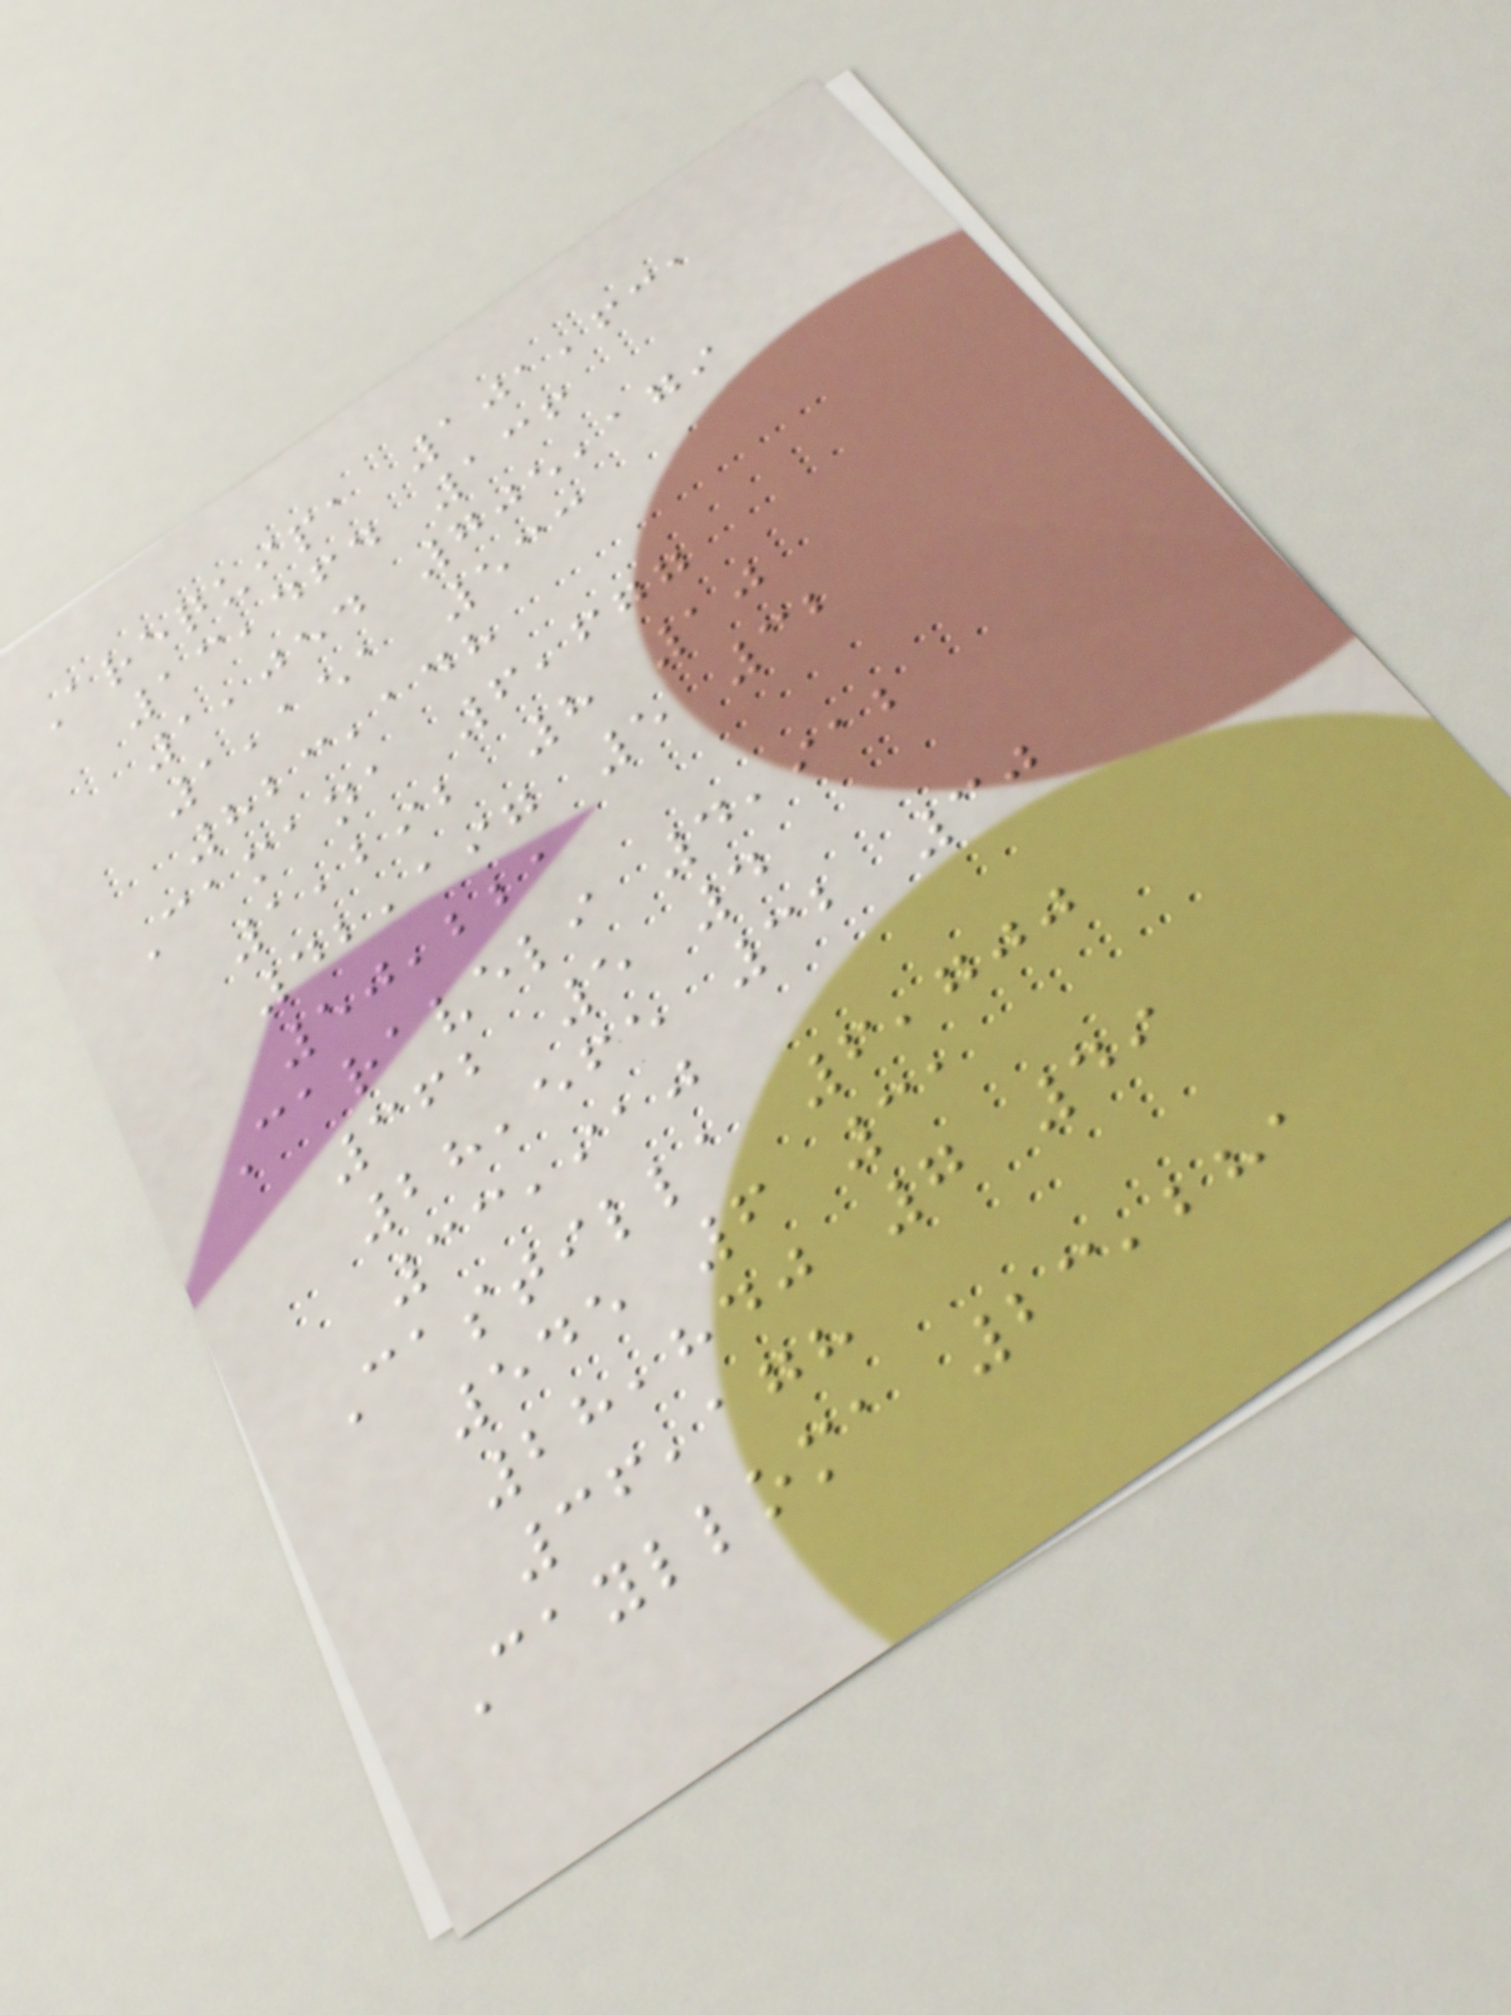Arequipa 101,631
13,464 136
1,054 705,179
1,151 533
823,148
Camana 6,677
1,292 8 10
42,197 5 32
50,221
Caraveli 4,912
362 5 4
28,565 32 30
33,910
Castilla 6,700
545 6 31
28,840 7 49
36,178
Caylloma 23,281
